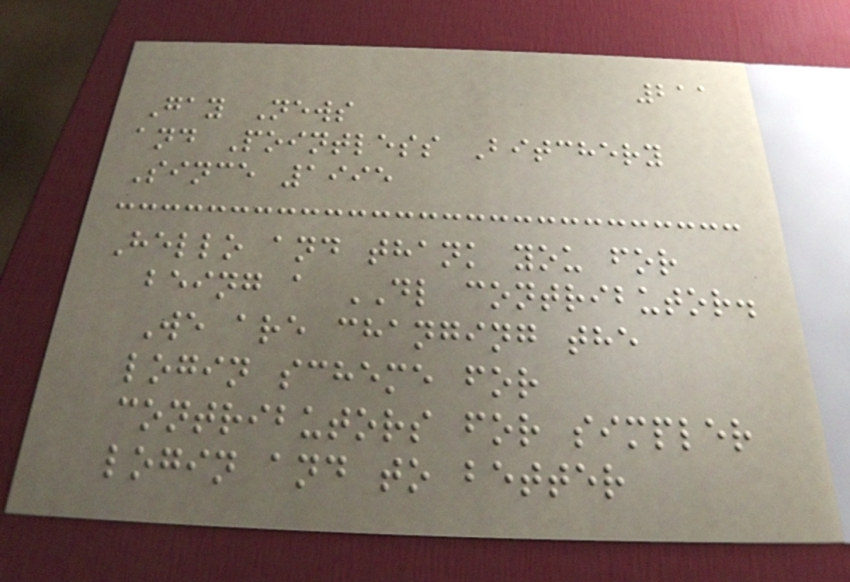211
Gay News
and Pointless Bitchery
Since 1995
Hello and thank you for
being a DL contributor.
We are changing the
login scheme for
contributors for simpler
login and to better
